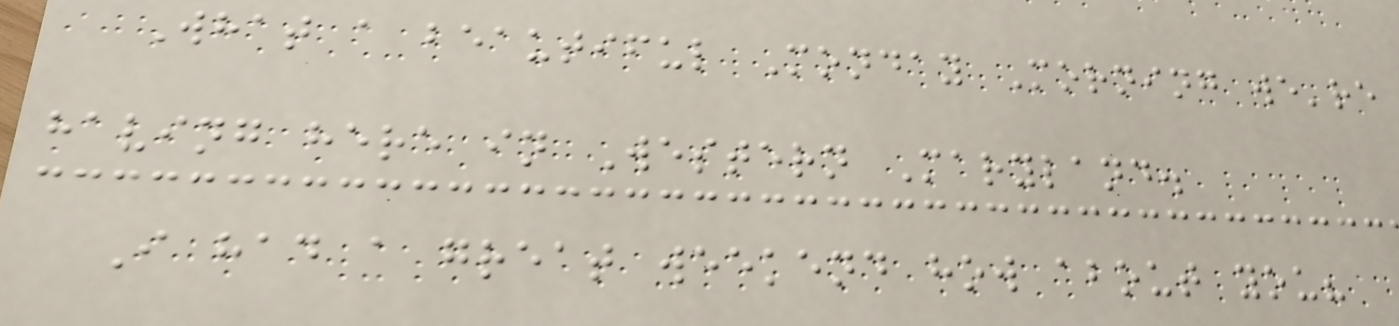What a beautiful Monday Morning we're
having here in Western Maryland.
I had a great weekend how about you?
